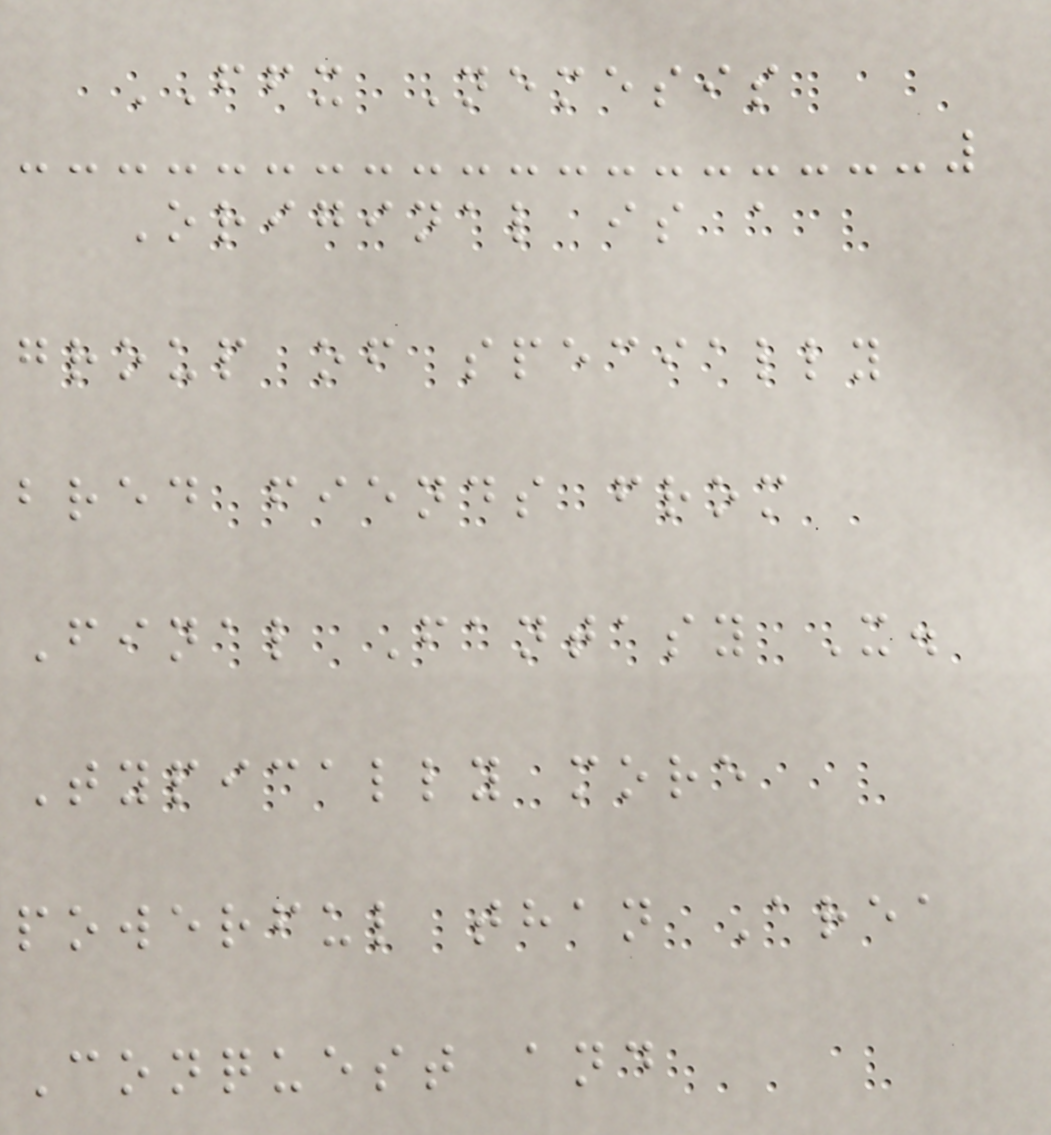FFX Nemesis
Original is a
group of specially
bred fiends from
Final Fantasy X.
Typically more
powerful than Area
Conquest and
